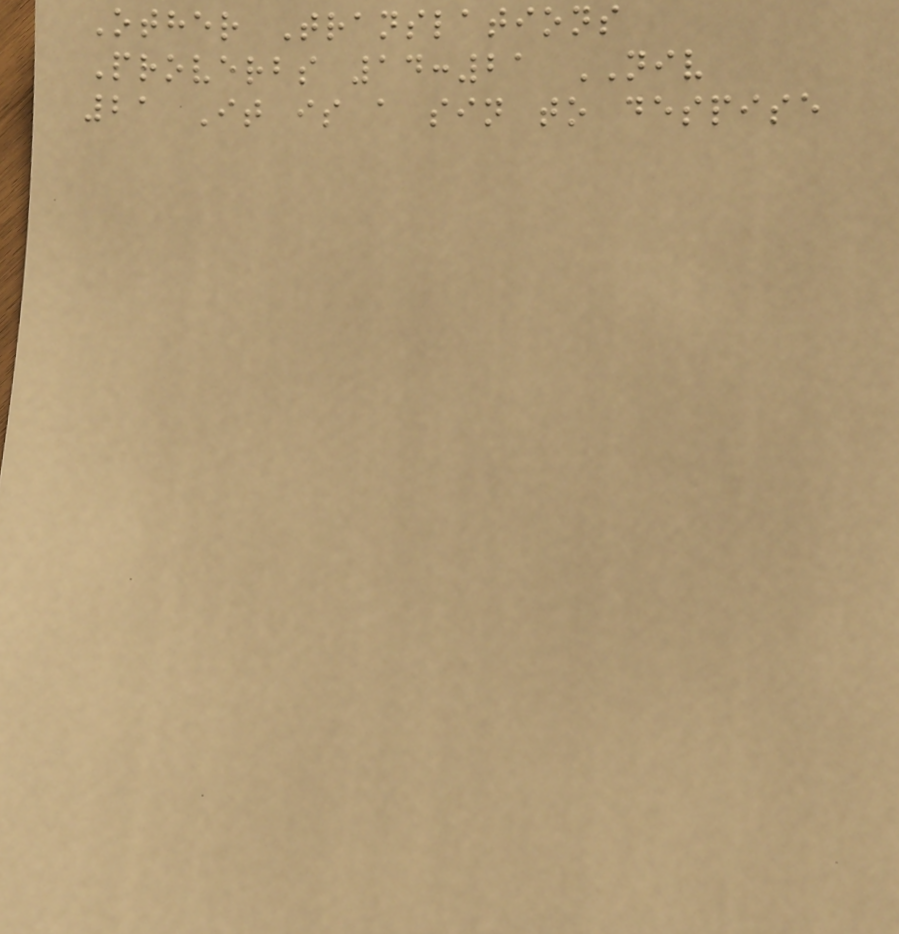Other Translations
Proverbs 14:21 NIV
21 It is a sin to despise
